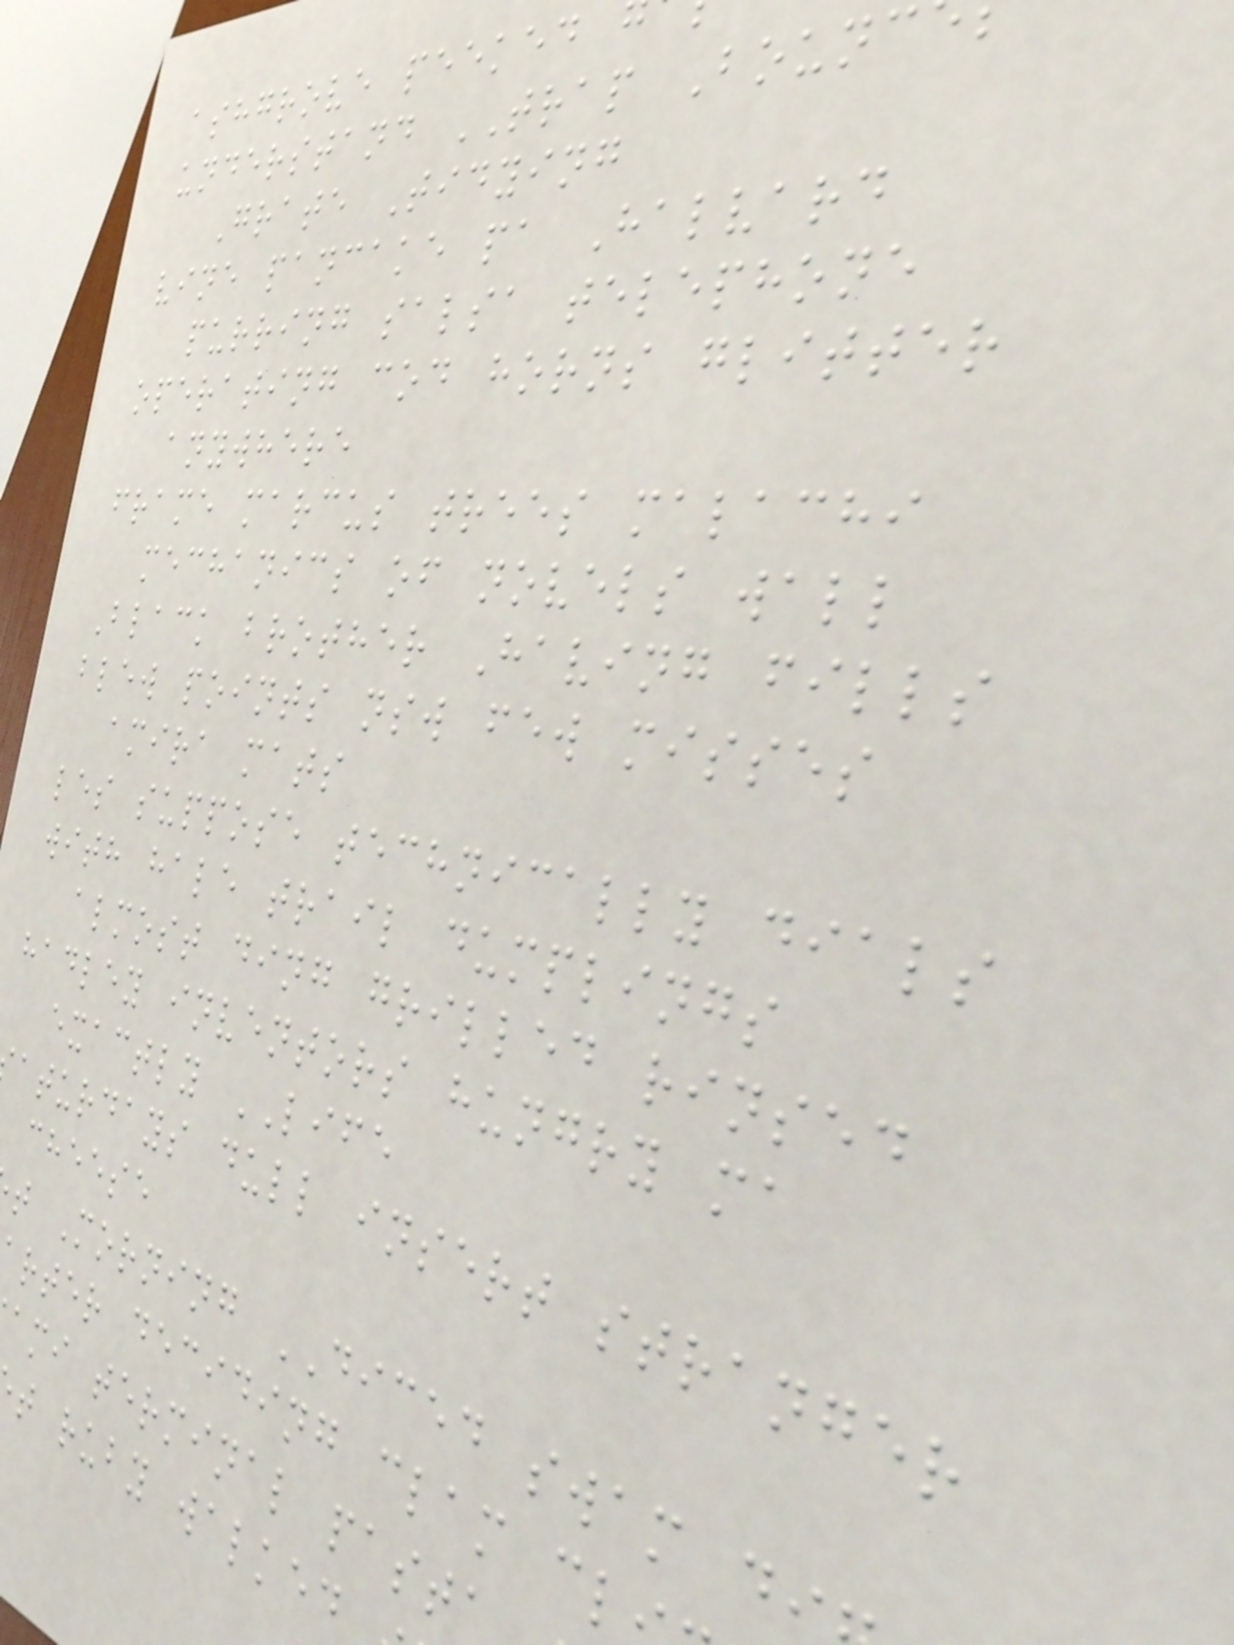ashgrove peeked
understand TRAP Bounc
Grate Tidying
vine pancake pa Halvard
purring salsa telephone
operating cod horns glitter
anywhere
frame marcus trees malachi
mechanics of novels wall
Black brother Having fills
blew points nsw few misses
amira mats
les suppose technically dials
with hale trail dumplings
almost ding grilled rinsed
hadley inventors hungry ma
exactly LIFE
aturdays dull insert stranger
cheese
t Morning DICED swam d
rter deciding clam cl
ami terminal past
t ruby walked
